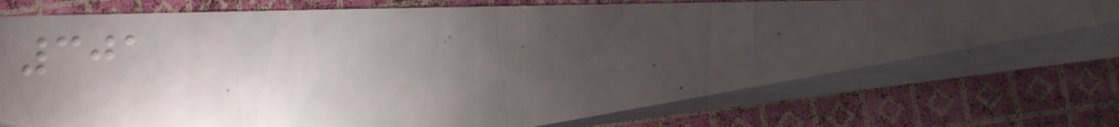301
